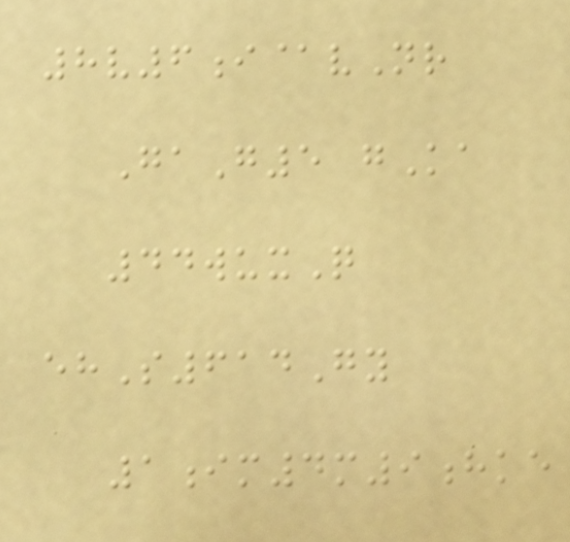8v6i@vNr
GaG5 gKa
44wuxQ
ehS614Gy
1im4m9hke
